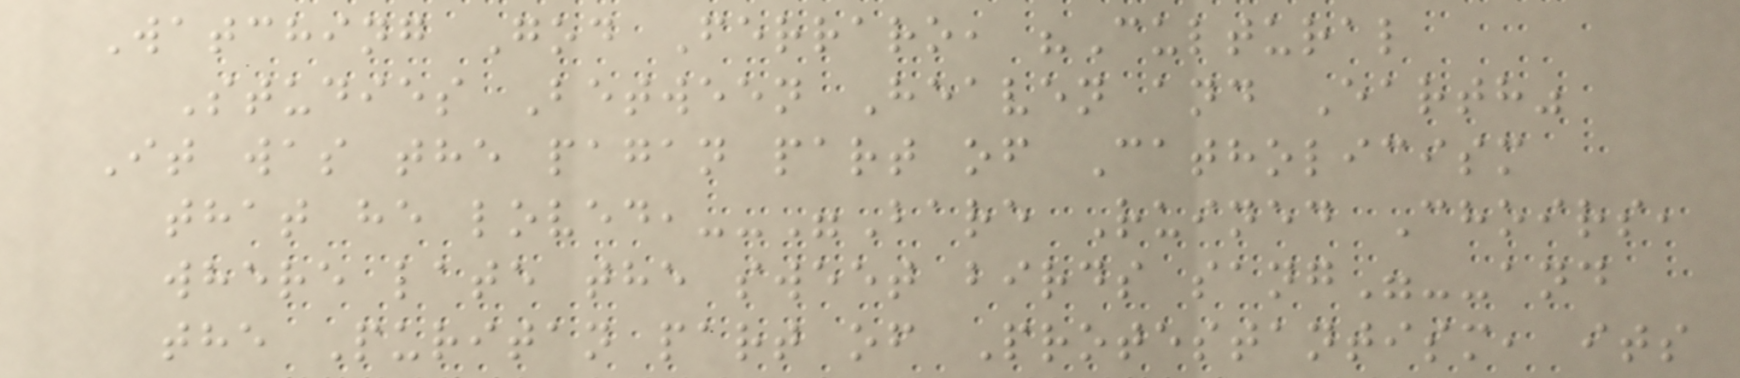Watching God Ferraro, "Cultural
Studies Between Heaven and Earth"
It was the pagan part of Catholicism
that he loved,--"Bare Ruined Choirs,
where late the sweet birds sang"--and
the Puritan part of Protestantism, its
